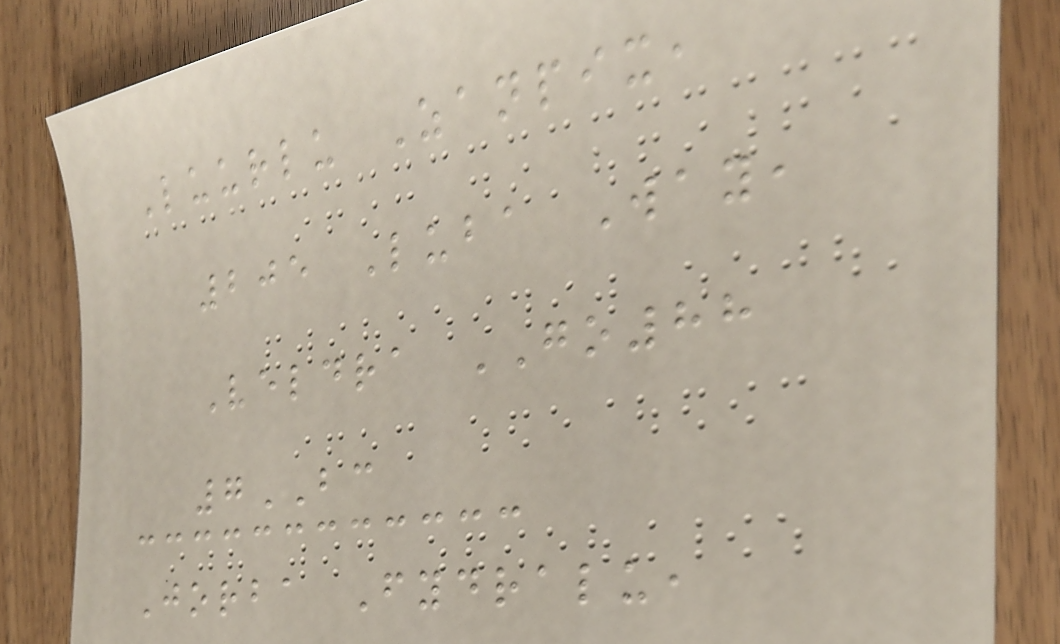Luurlu Zanpix,
205 Luba Way,
Veldra GO88
7BC
Jorba Fydralu,
